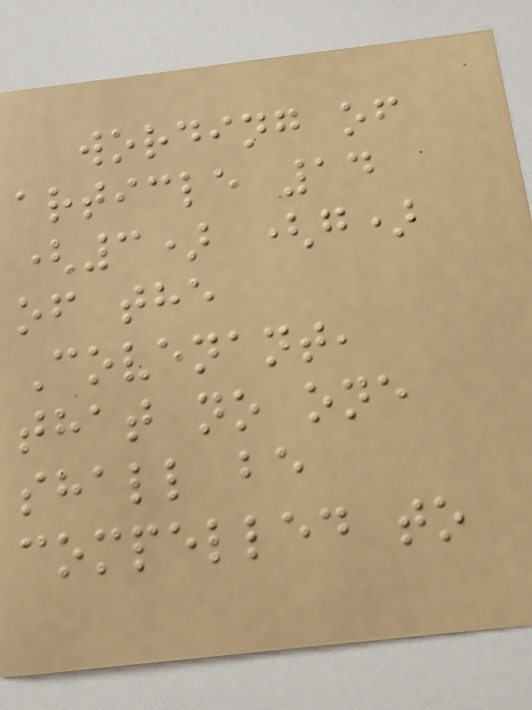wording of
article 14
(3) (g)
of the
Covenant,
that no one
shall be
compelled to
